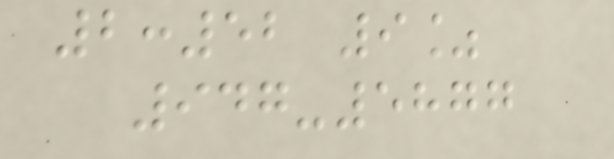2:52 9%
947-5877
